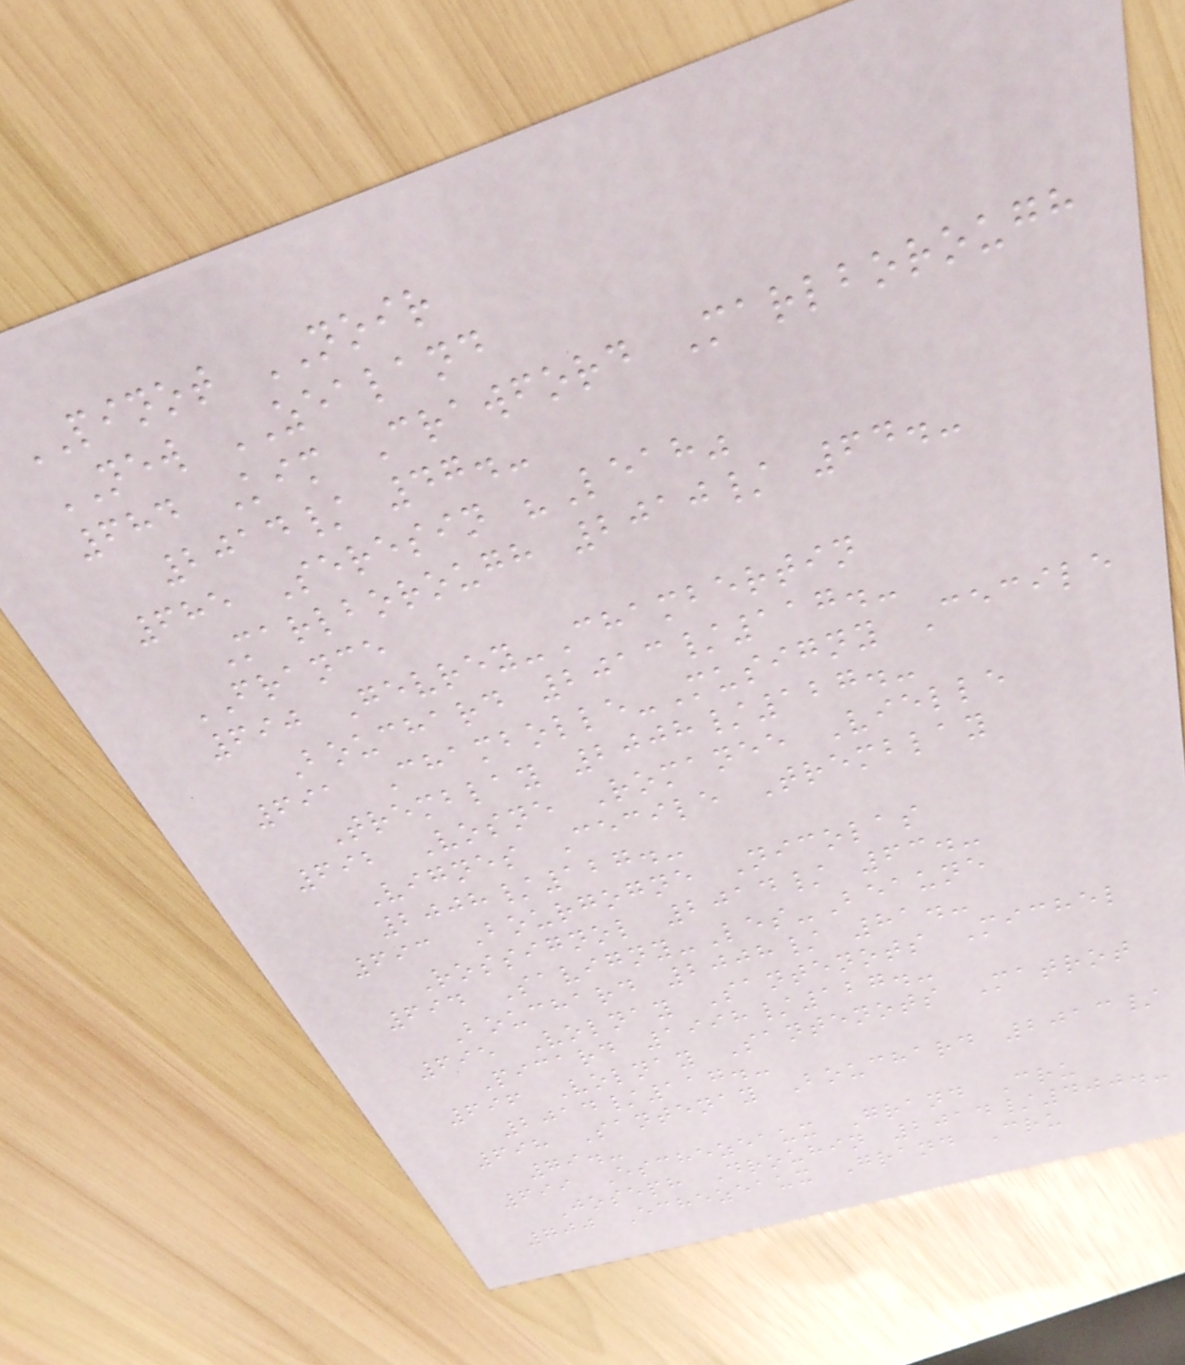PINOT NOIR
NEW ZEALAND
684 Kim Crawford Marlborough
2014/ 47.-
685 Seresin "Leah"
Marlborough 2010/ 64.-
FRANCE
690 Gevrey-Chambertin
Bouchard 2013/117.-
691 Chambolle-Musigny Cecile
Tremblay 2008/127.-
692 Vosne Romanee Vielle
Vignes Cecile Tremblay
2008/127.-
693 Bourgogne Nicolas
Rossignol 2014/ 63.-
694 Savigny-Les-Beaune
Bouchard 2008/ 81.-
695 Volnay Santenots Michel
Picard 1998/127.-
696 Volnay Santenots Matrot
2014/117.-
698 Santenay Bouchard 2013/
79.-
699 Eschezeaux Grand Cru
Joseph Drouhin 2014/400.-
700 Echezeaux Grand Cru
